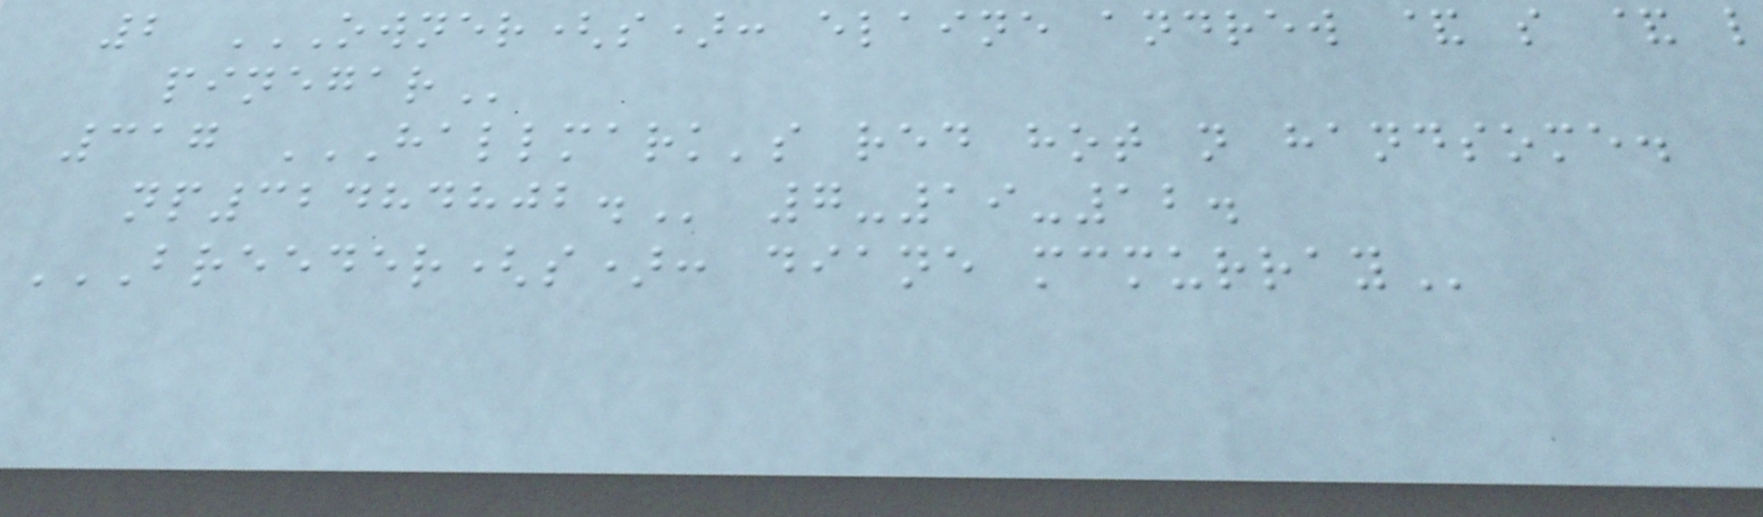2 OWNER(S): ELAINE ANDREW & S & L
PINEGAR
317 HALLMARK'S RED HOT N HANDSOME.
NP32484802. 7-19-12.
BREEDER(S): DIANE MCMURRAY
